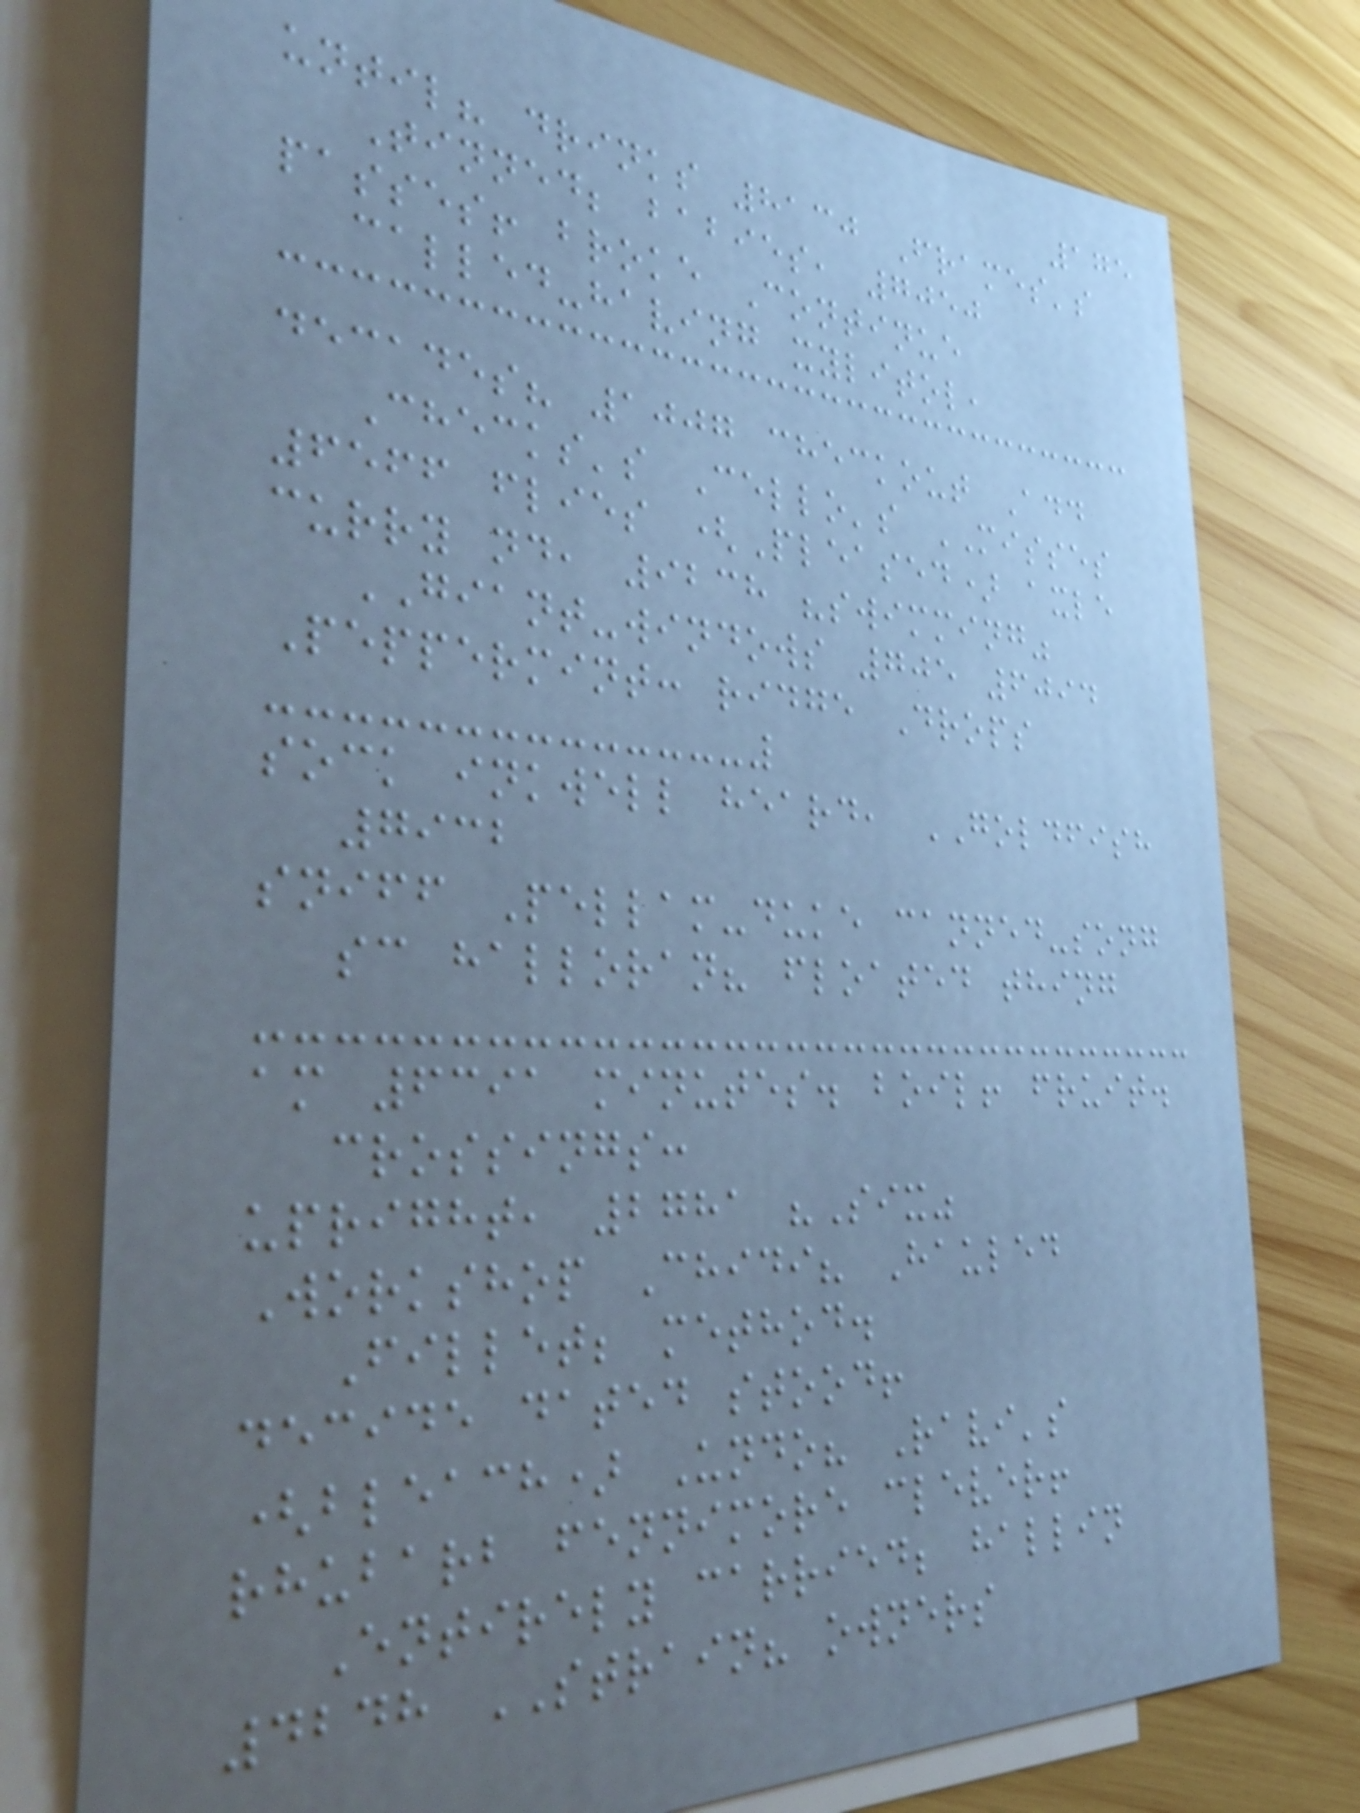175
until? drinks 8130 Frames's
Tinned; babies, 7050
passes! broke Continue
called-having xylitol,
decades? 1007 checkout Add
Checks's Cello's MISSES
6566 flies (Pleased) axle
curry nd, 9238 "swimming"
GIANT-windows 705 6094
Peppermint: ridge Drops
sock inkwell heard, GOLDFISH
7932
sniff Pellam-duke canned-song
sc halloran? floated thing
am 6391 minutes. boil! fruit.
crossings:
upright, 2781 "Six"
Workshop Chidi? Hauled
Fillet; method.
decide dated stood!
(bleach) Undo? Ravi's
rhubarb fennimore clever!
Entirely carried; hallin
4248 STRAIN? owners
